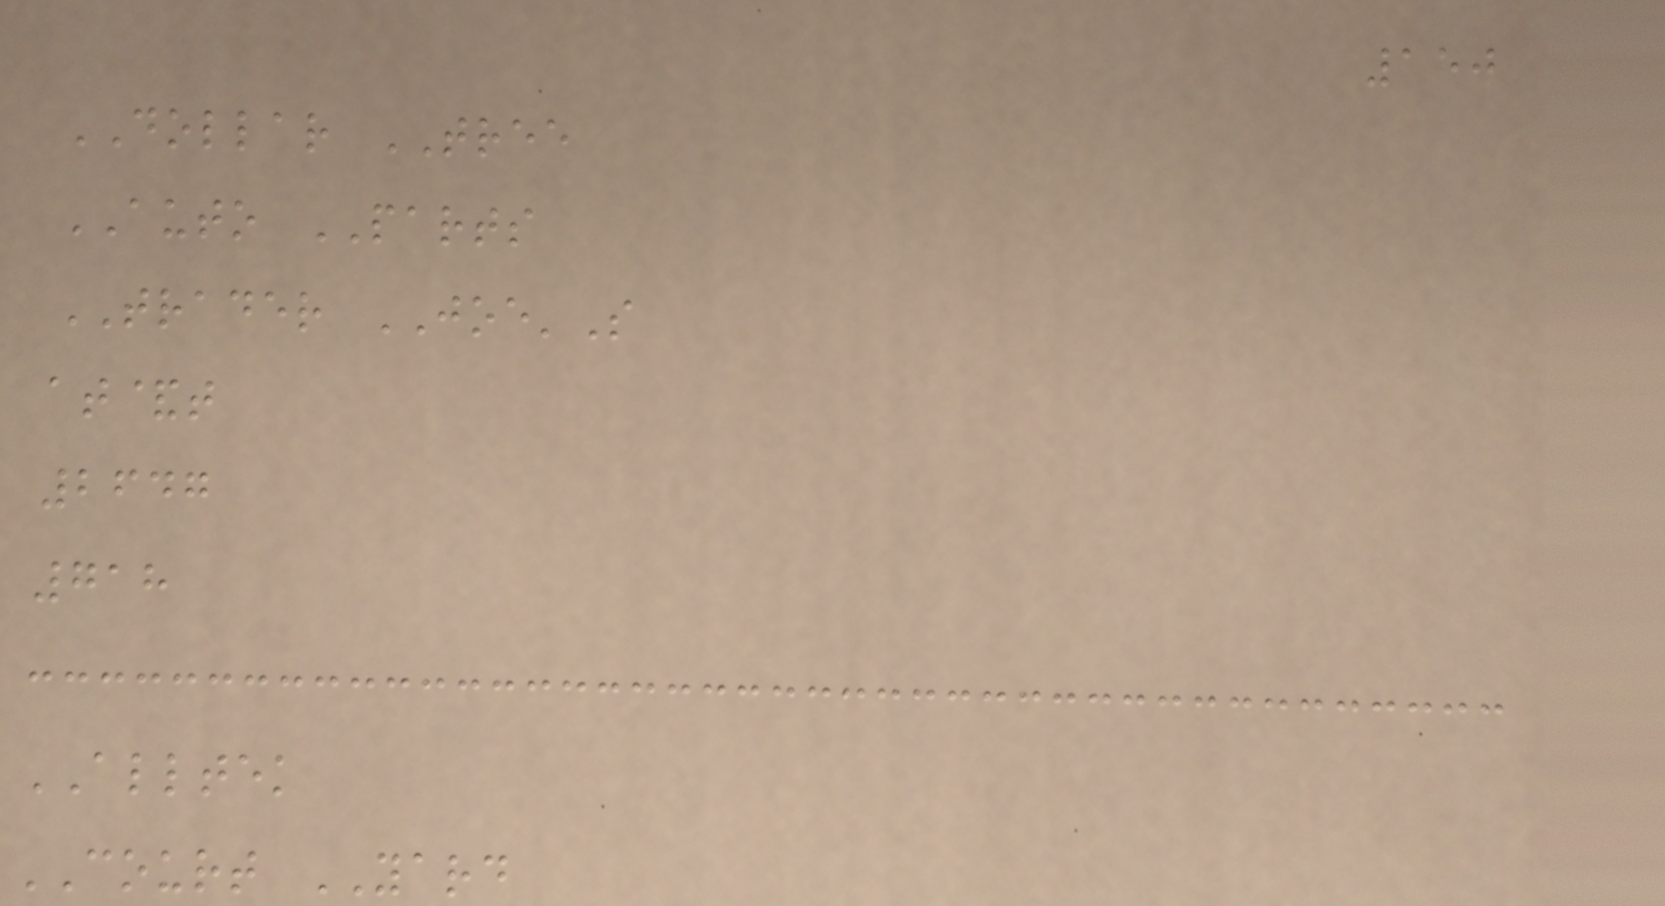150
DOLLAR TREE
AUTO PARTS
TRADER JOE'S
at&t
2647
718
ALLTEK
COURT YARD
